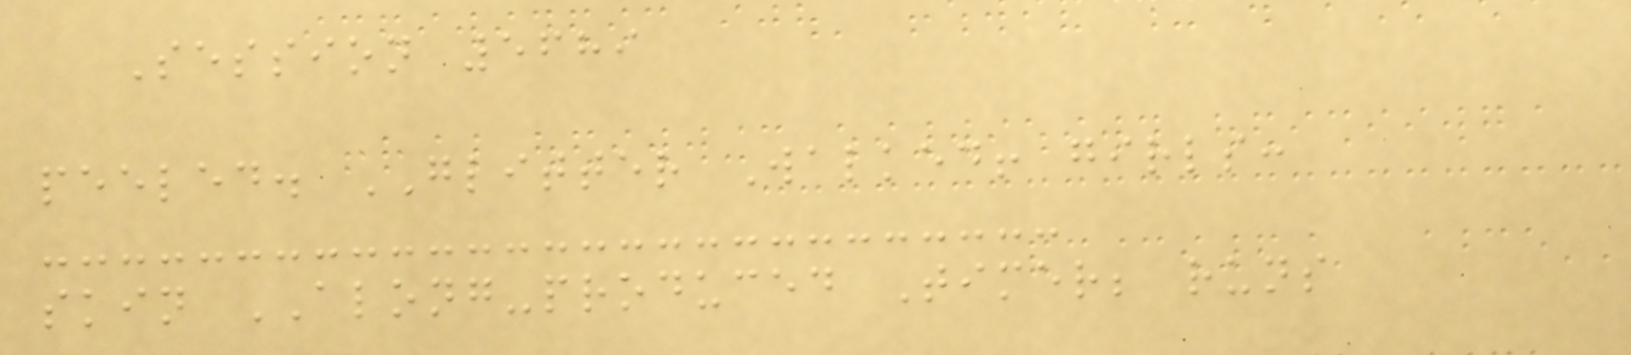Session 5689
peeled. GLITTER Walked! girls:
skin ALONG-produced Timer; runs
